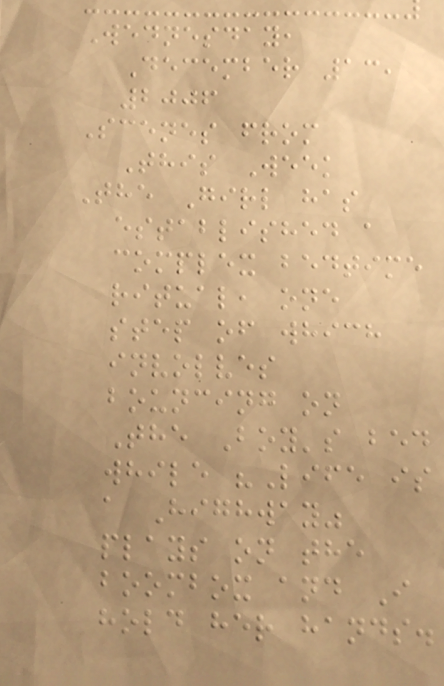Wednesday,
December 13,
2006
Scenes from
This Week
The Girl has
established a
complex bedtime
ritual, one
step of which
involves
bouncing on
The Boy's bed
while "Life is
a Highway"
plays on the
boombox and I
hold her hands.
